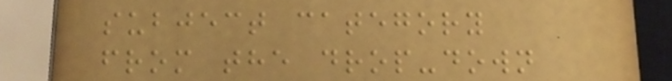subject category
from the drop-down
